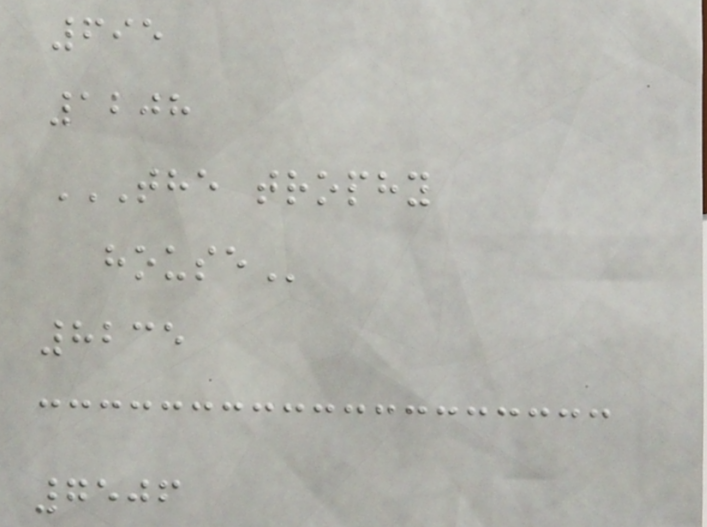695
1208
THE TROPHY
HOUSE
8235
7506
